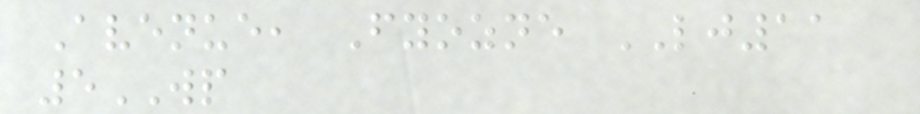Avenue, Fyozne LJ11
5WP
